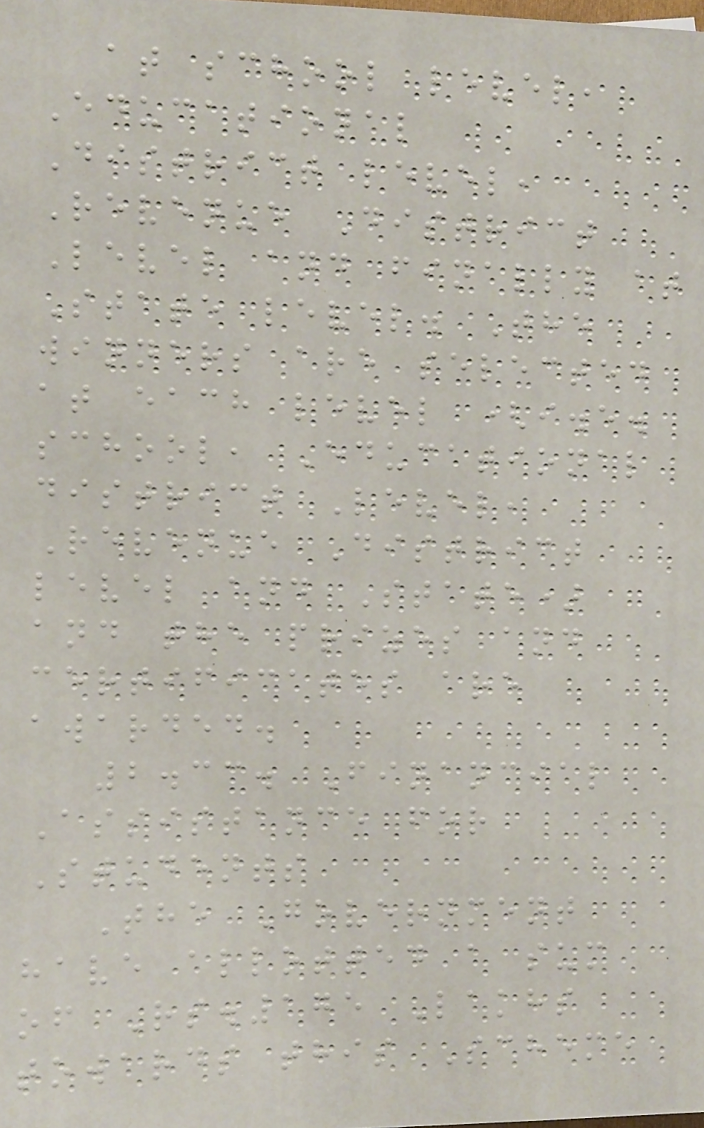at school level,
Educational
District level,
Revenue District
Level and finally at
State level. The
winners are selected
at each level (i.e.
school, Educational
district Level,
Revenue District
level and State)
and the prizes and
certificates are
awarded.
2.33. Financial
Assistance for
Students
The Government
have allotted a sum
of Rs.175 Lakhs
towards this Scheme
